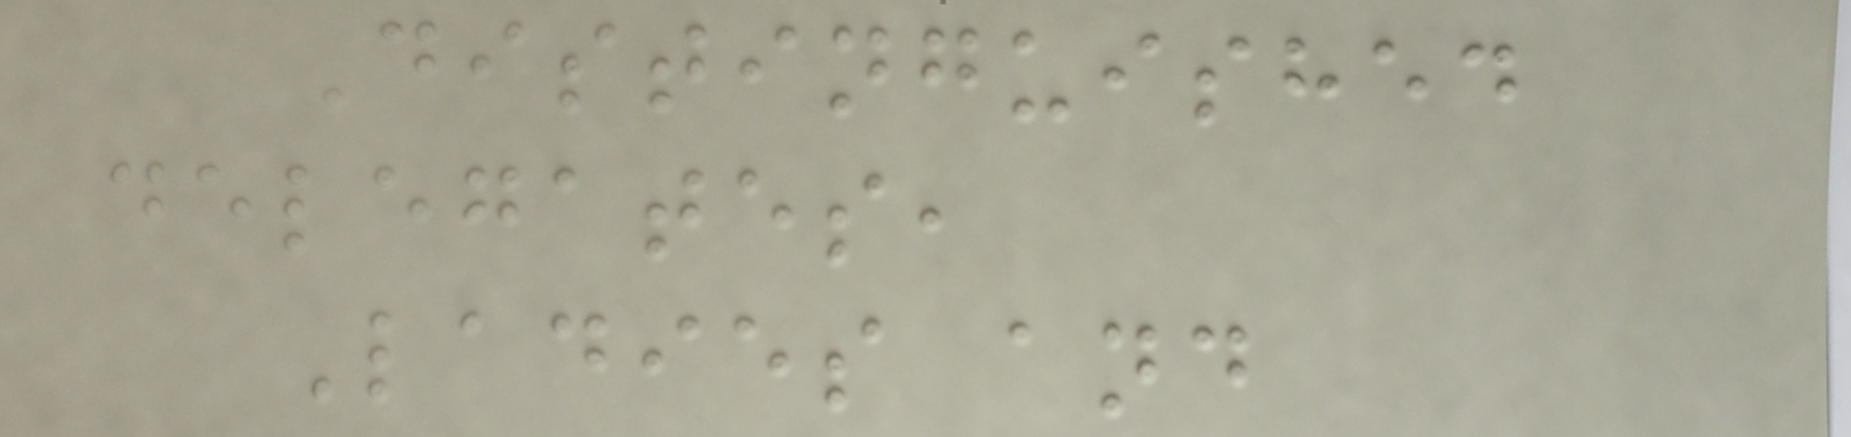Distinguished
delegates,
Ladies and
